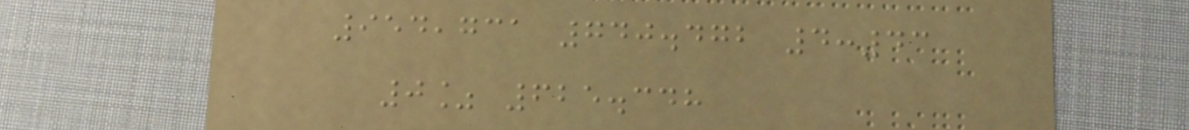954,731 740.472 4:43
0% 625.348
